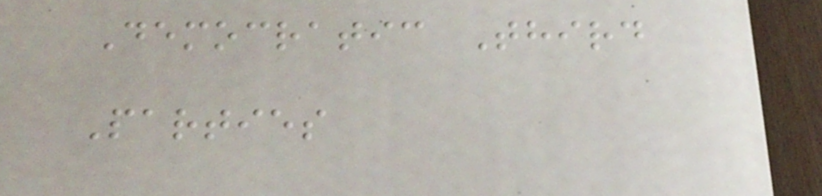Democratic Third
Parties
